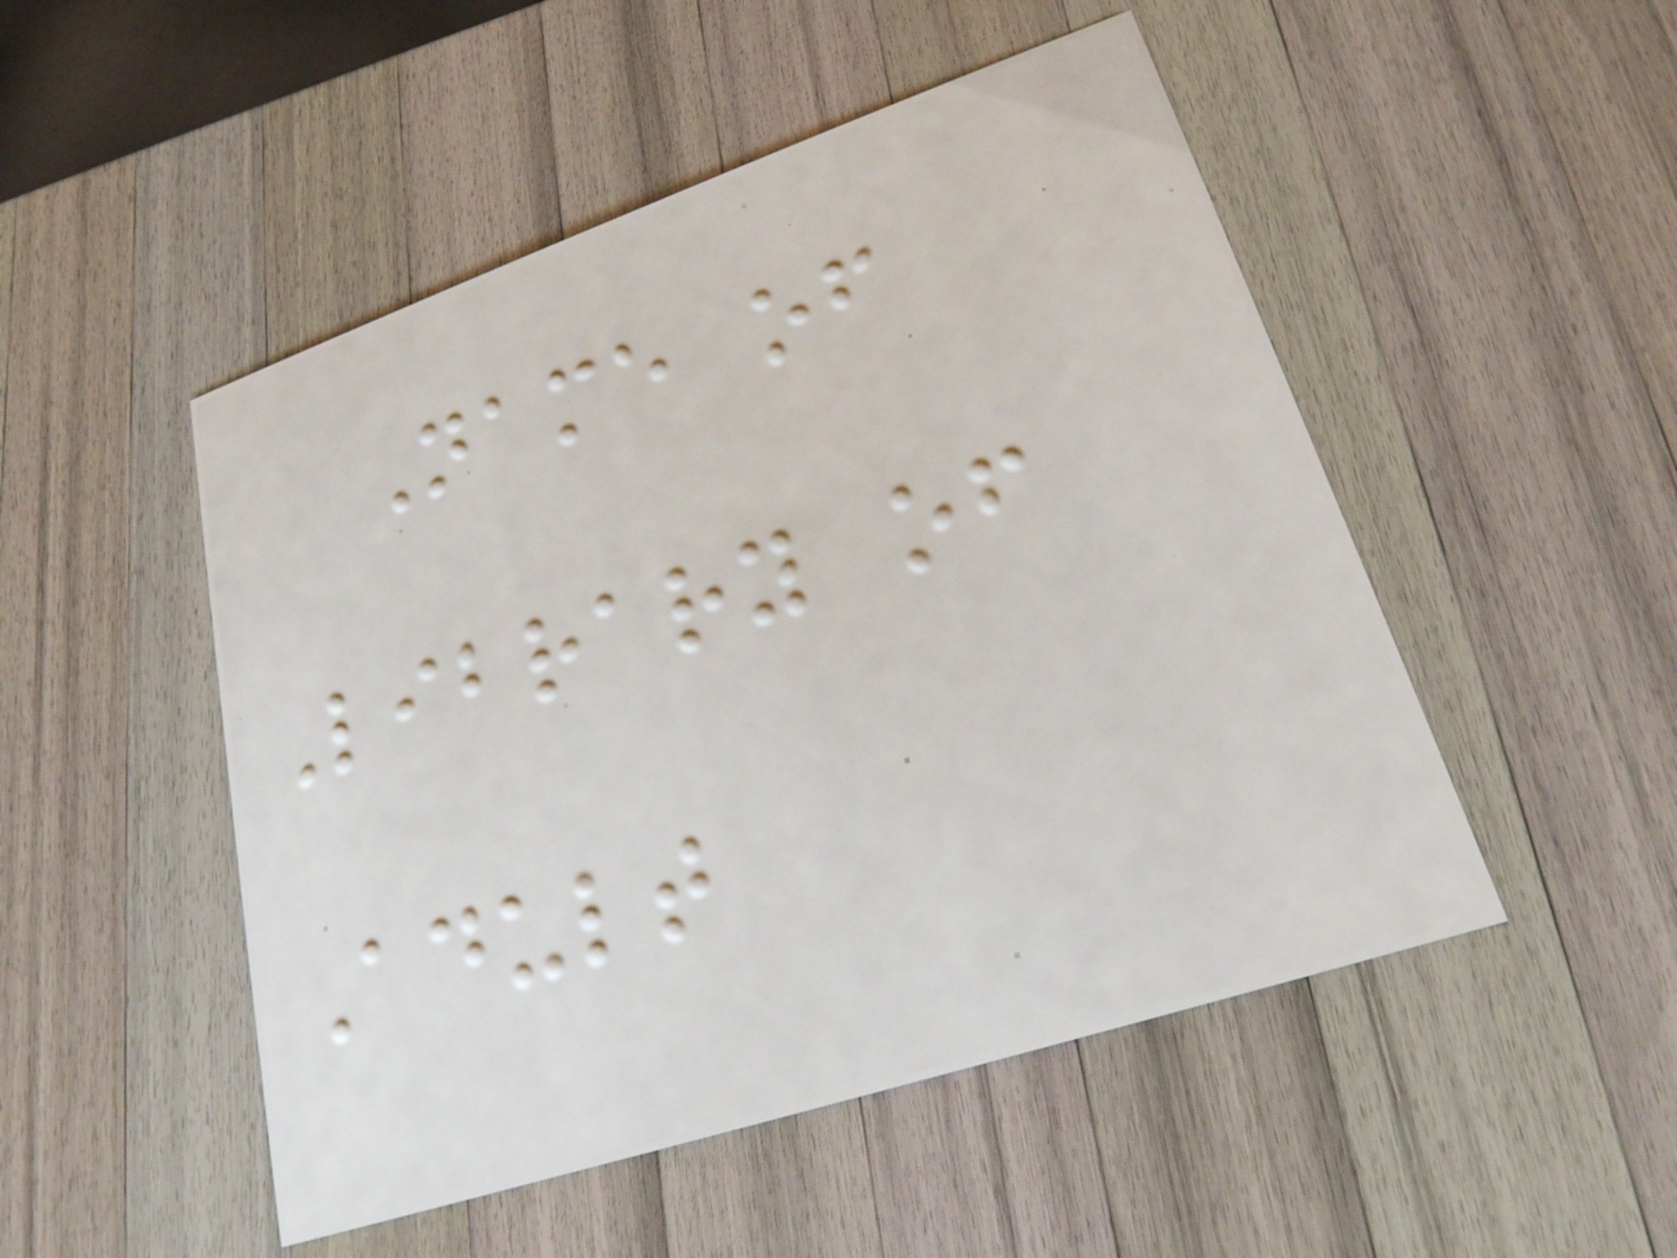Name of
Library of
Adult
